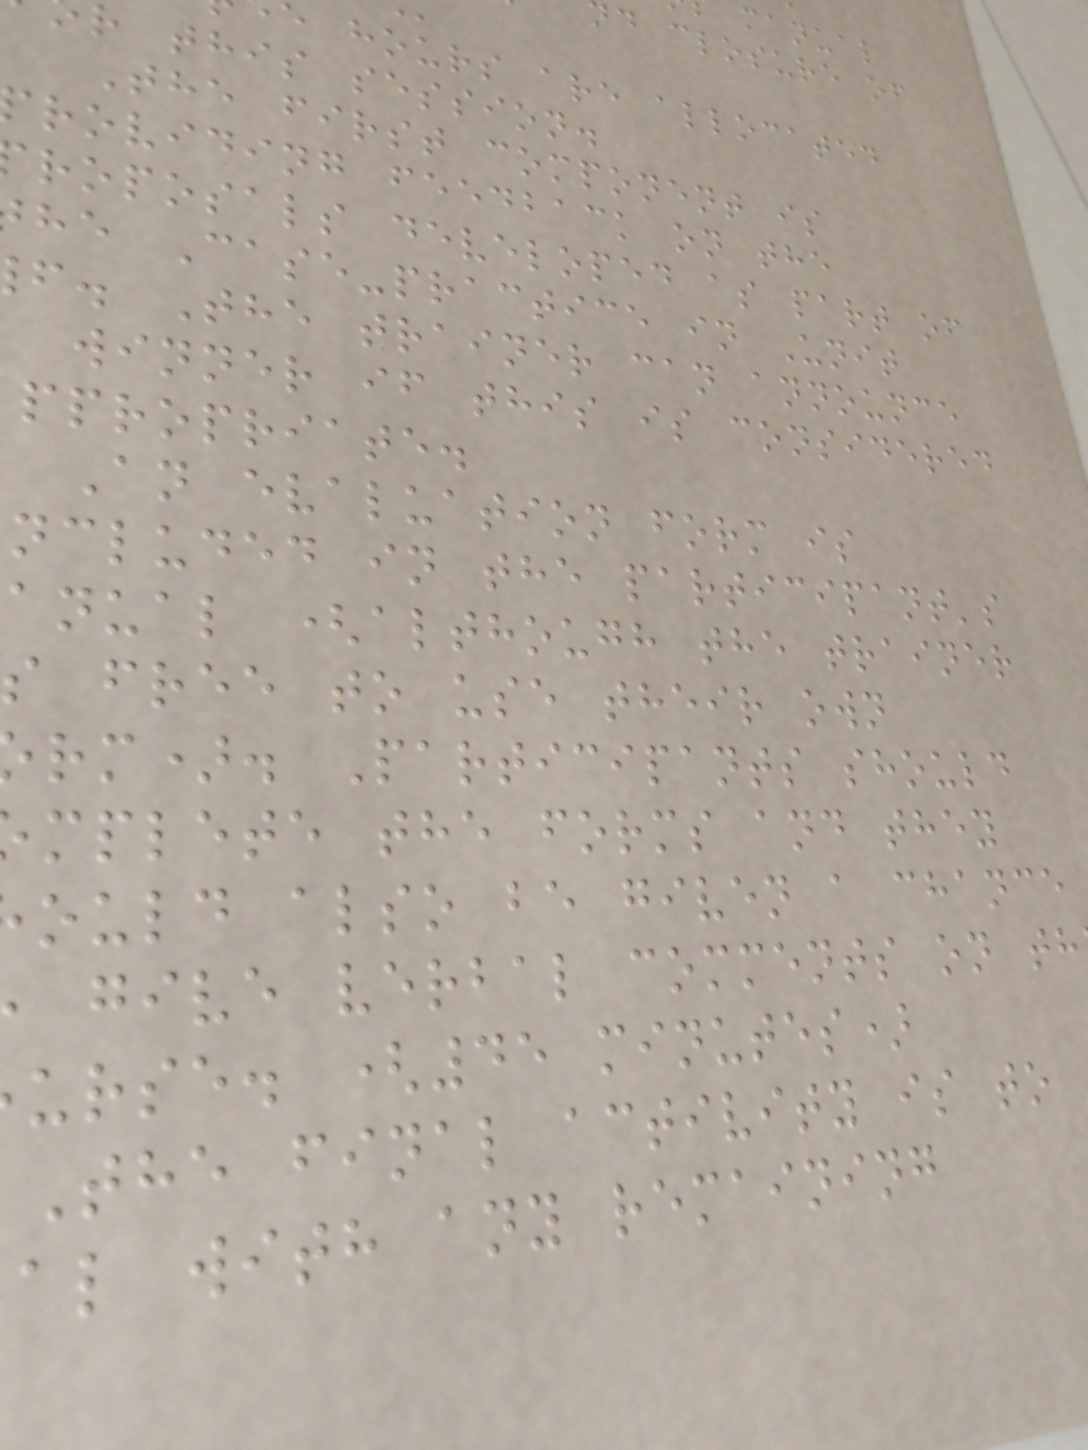d closure of
e hours are allocated
r this session.
The first component is
roviding feedback on the
roposals developed as part of
he Case-practice in Unit
f. The trainer can announce
winner if this is considered
ppropriate.
An evaluation form is
ncluded in the participant's
anual (although the trainer
s free to use their own
rm). Participants should
mplete the forms and they
ould also be given a chance
give verbal comments on th
urse. (45 minutes)
The final activity is to
al with any remaining
